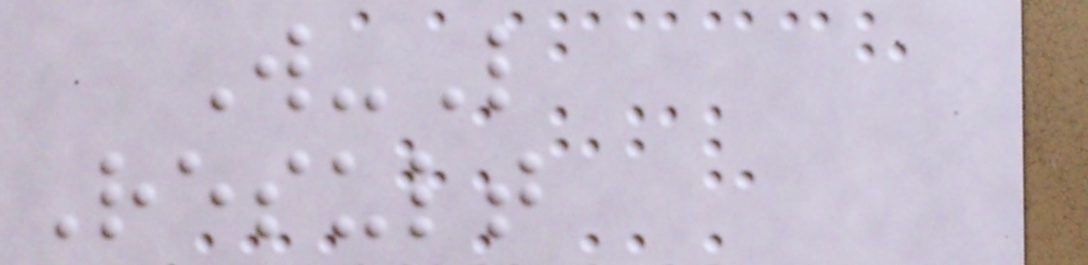W-L
Result
